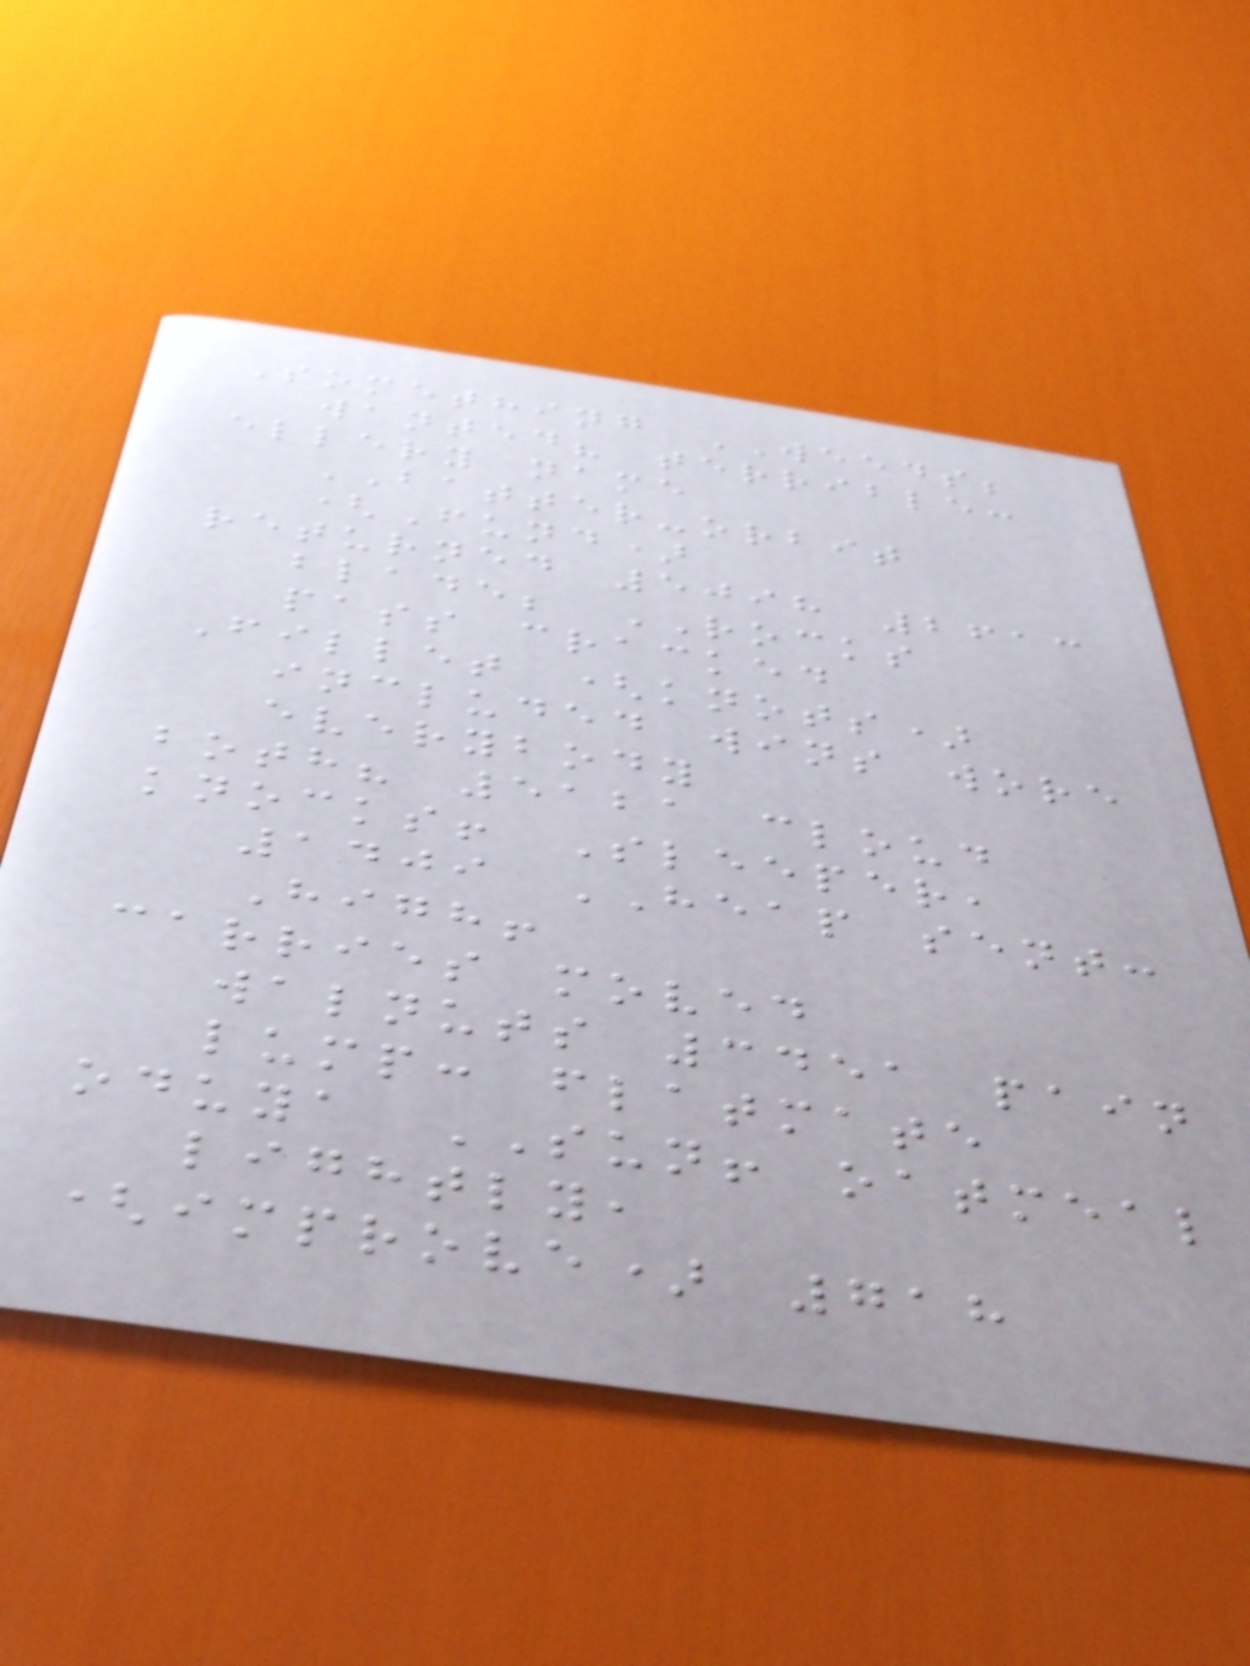Something WEEDS;
wanted? terrible:
ellery name
BATTER-orbit
(Fund)
returned 5098 2613
blade; ROCKS
pass cracked
Fillet (knots)
included wins wore
everybody
both? 5121 cloud
knocks! Sleeper,
1409 HEAP sent:
High!
carries moved
walnuts 3451 pain
lump: flatmate
oduya SUN! oatmeal
lightly,
(improve) 718
